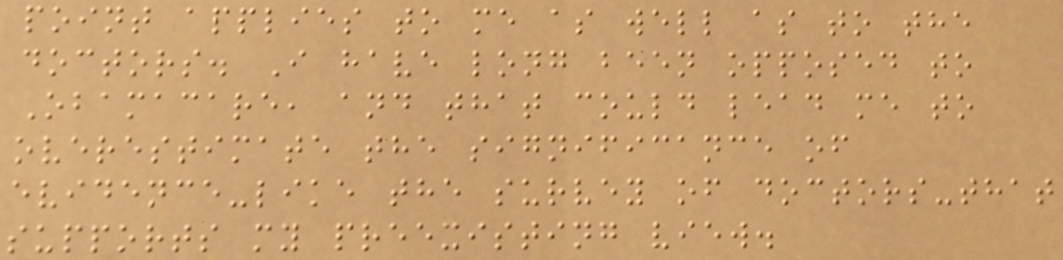point applies to me as well as to the
doctors. I have long been opposed to
Obamacare, and that could lead me to
overestimate the significance of
evidence-like the survey of doctors-that
supports my preexisting view.
